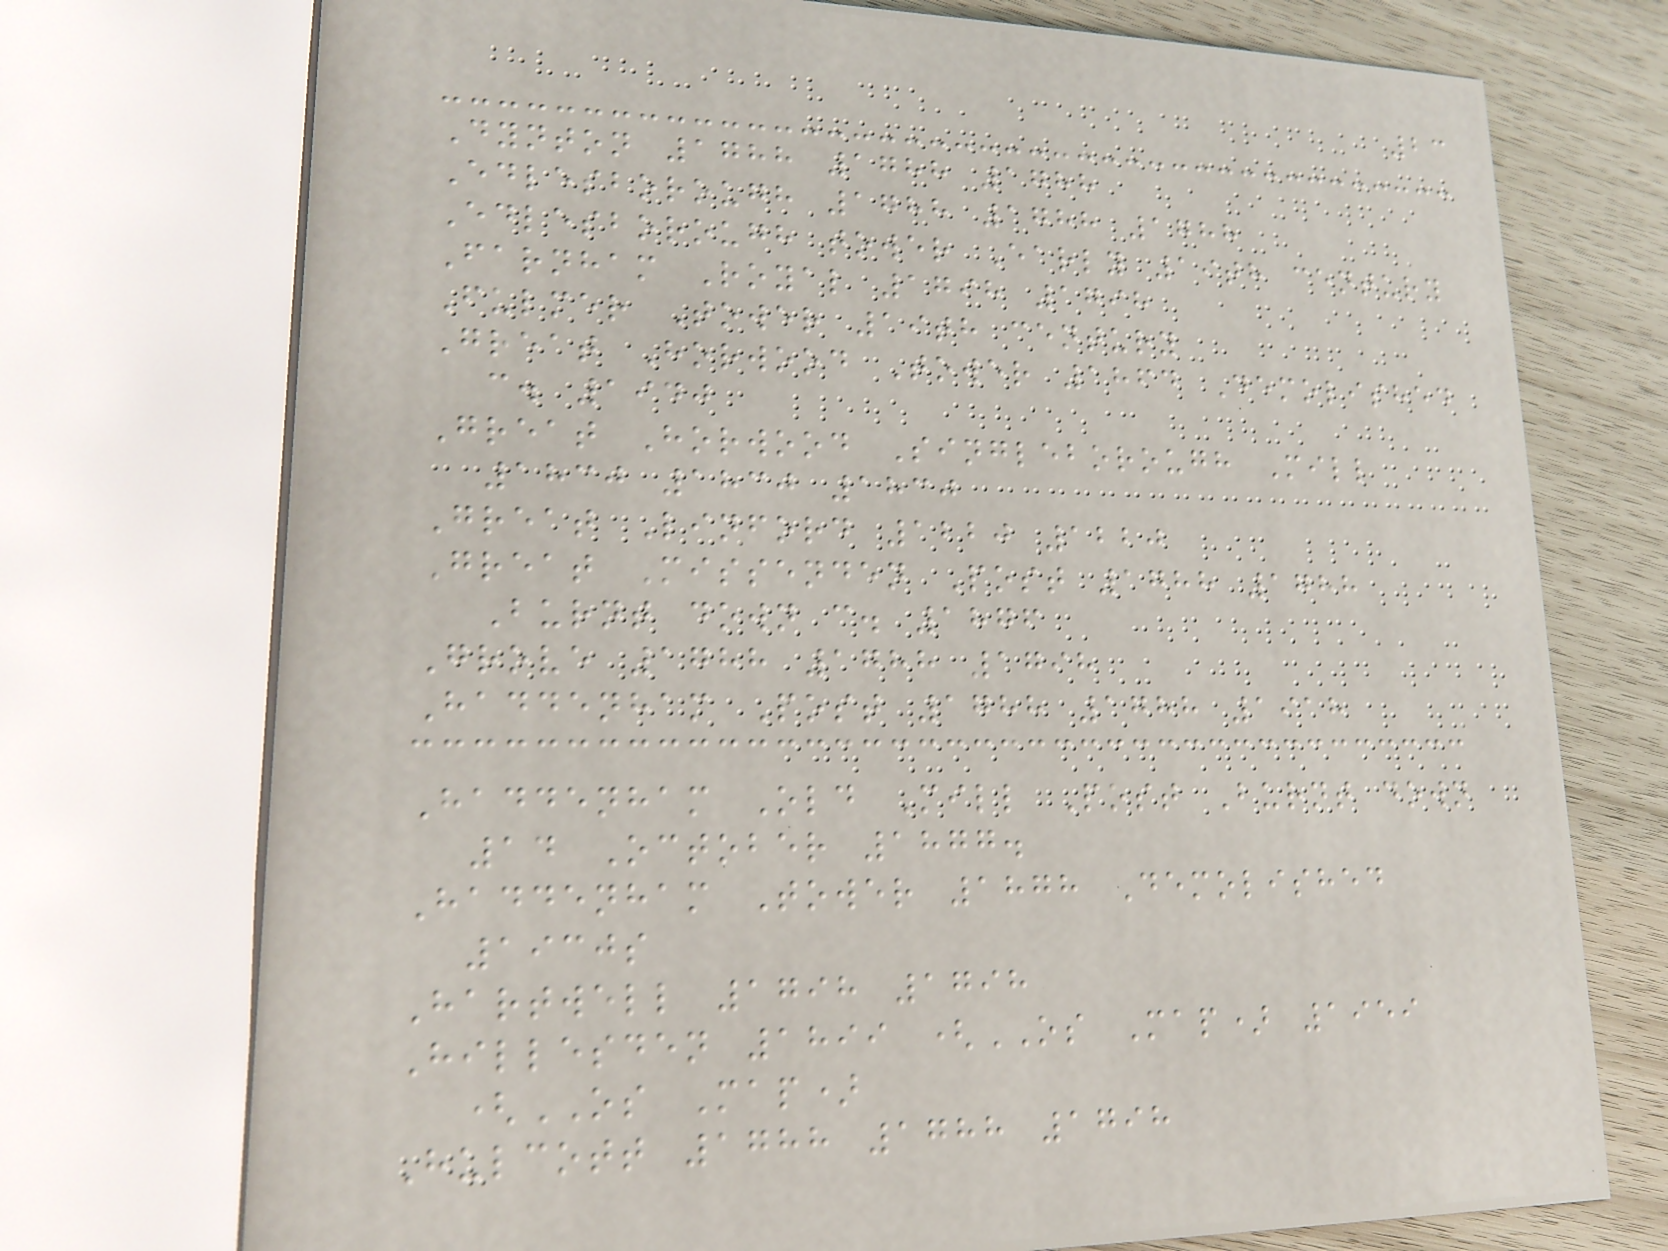23
Dynton 1788 1788 1788
Edlesborough 1788 1788 1788
Edlesborough tower Early 19th century
Farnham Royal 1798 1798
Fulmer Tower 19th century
Great Horwood Tower 1864 Demolished
c. 1940
Great Horwood Singleborough Mill
1830 1830 1830
Great Linford 1220 1220
Great Missenden Post 1788 1788
Burnt down c. 1876
Grove 1788 1788 1798
Haddenham Post 1788 1788 1918
Haddenham Old Mill Post Burnt down
14 October 1877.
Haddenham Tower 1878 Demolished
1930s
Hartwell 1798 1798
Hillesden 1899 (OS Map) 1959
(OS Map)
Hulcott 1788 1788 1798
